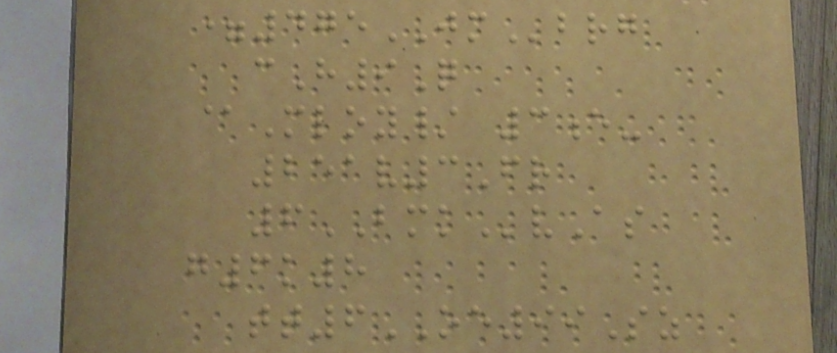=475JMbrg
cH9Q
@Mloy/ 3e-
251v3Fr
6BMKvAs
g6k8
tt6OE99Sz
